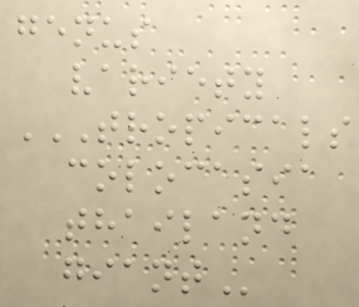genus
variety
TROPICALS
COLOCASIA
THAILAND
GIANT
